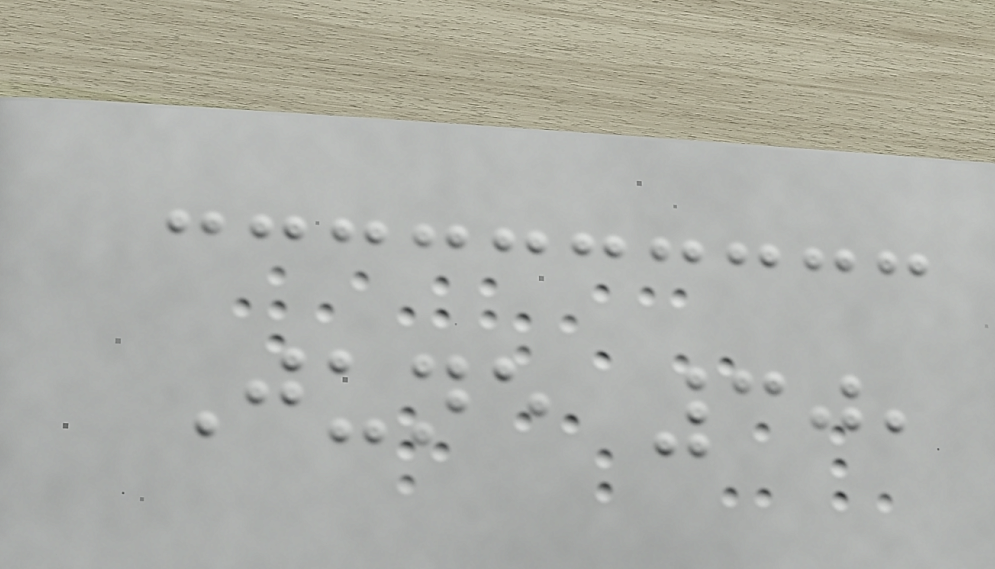June 30,
